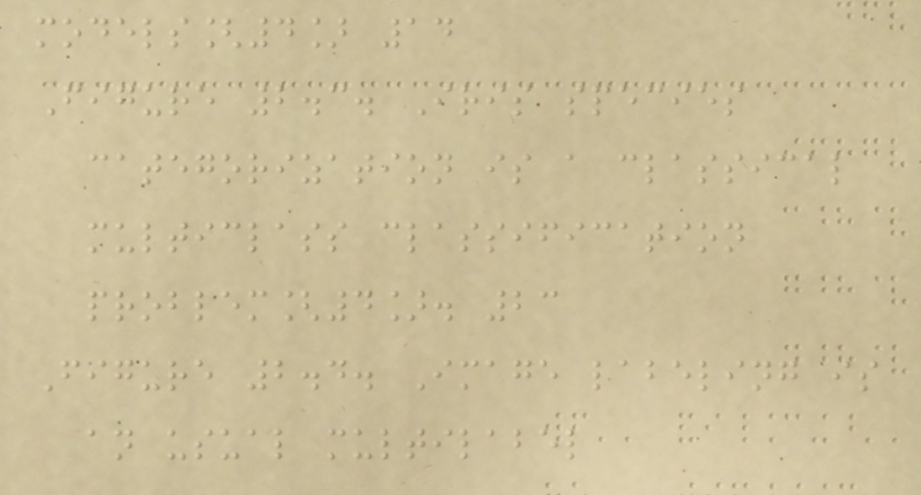models[4] 14
Figure 2.3. Iris species
categorization is a classical
multiclass classification
problem[4]. 23
Figure 2.4. Image labeling is
an usual multilabel
